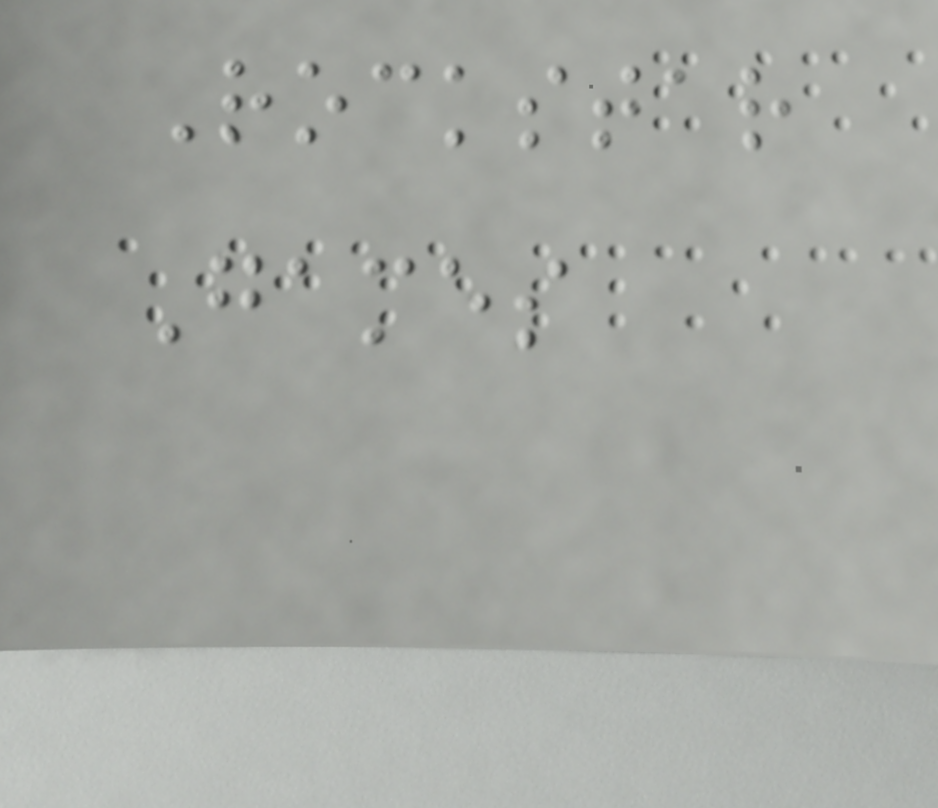Rockstar
Games
